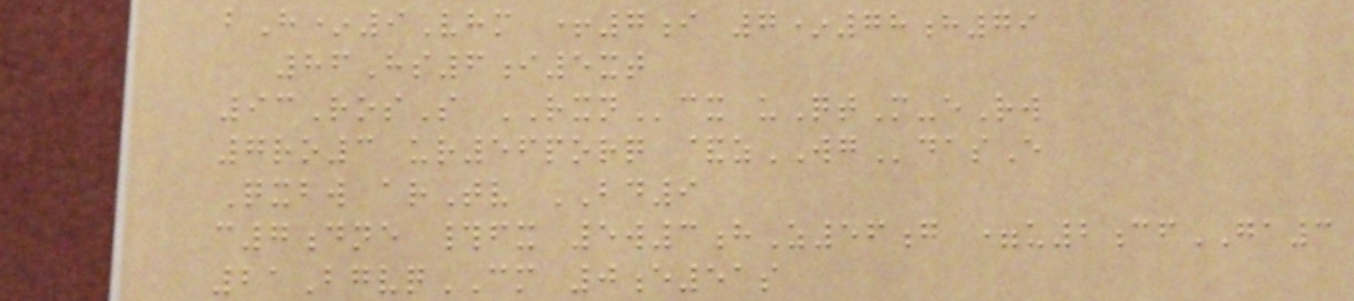bH*9Vhm +7i 7*78h79
86Hs6i5xt
93RosS RXNcx uQtM-eRw
7ro3 ur56porq &zWGdasE
Qxbw arTv BD9
c7dne #fx 5w3hZ56g =u2cfGA3
21BgvqCM 0e51s
